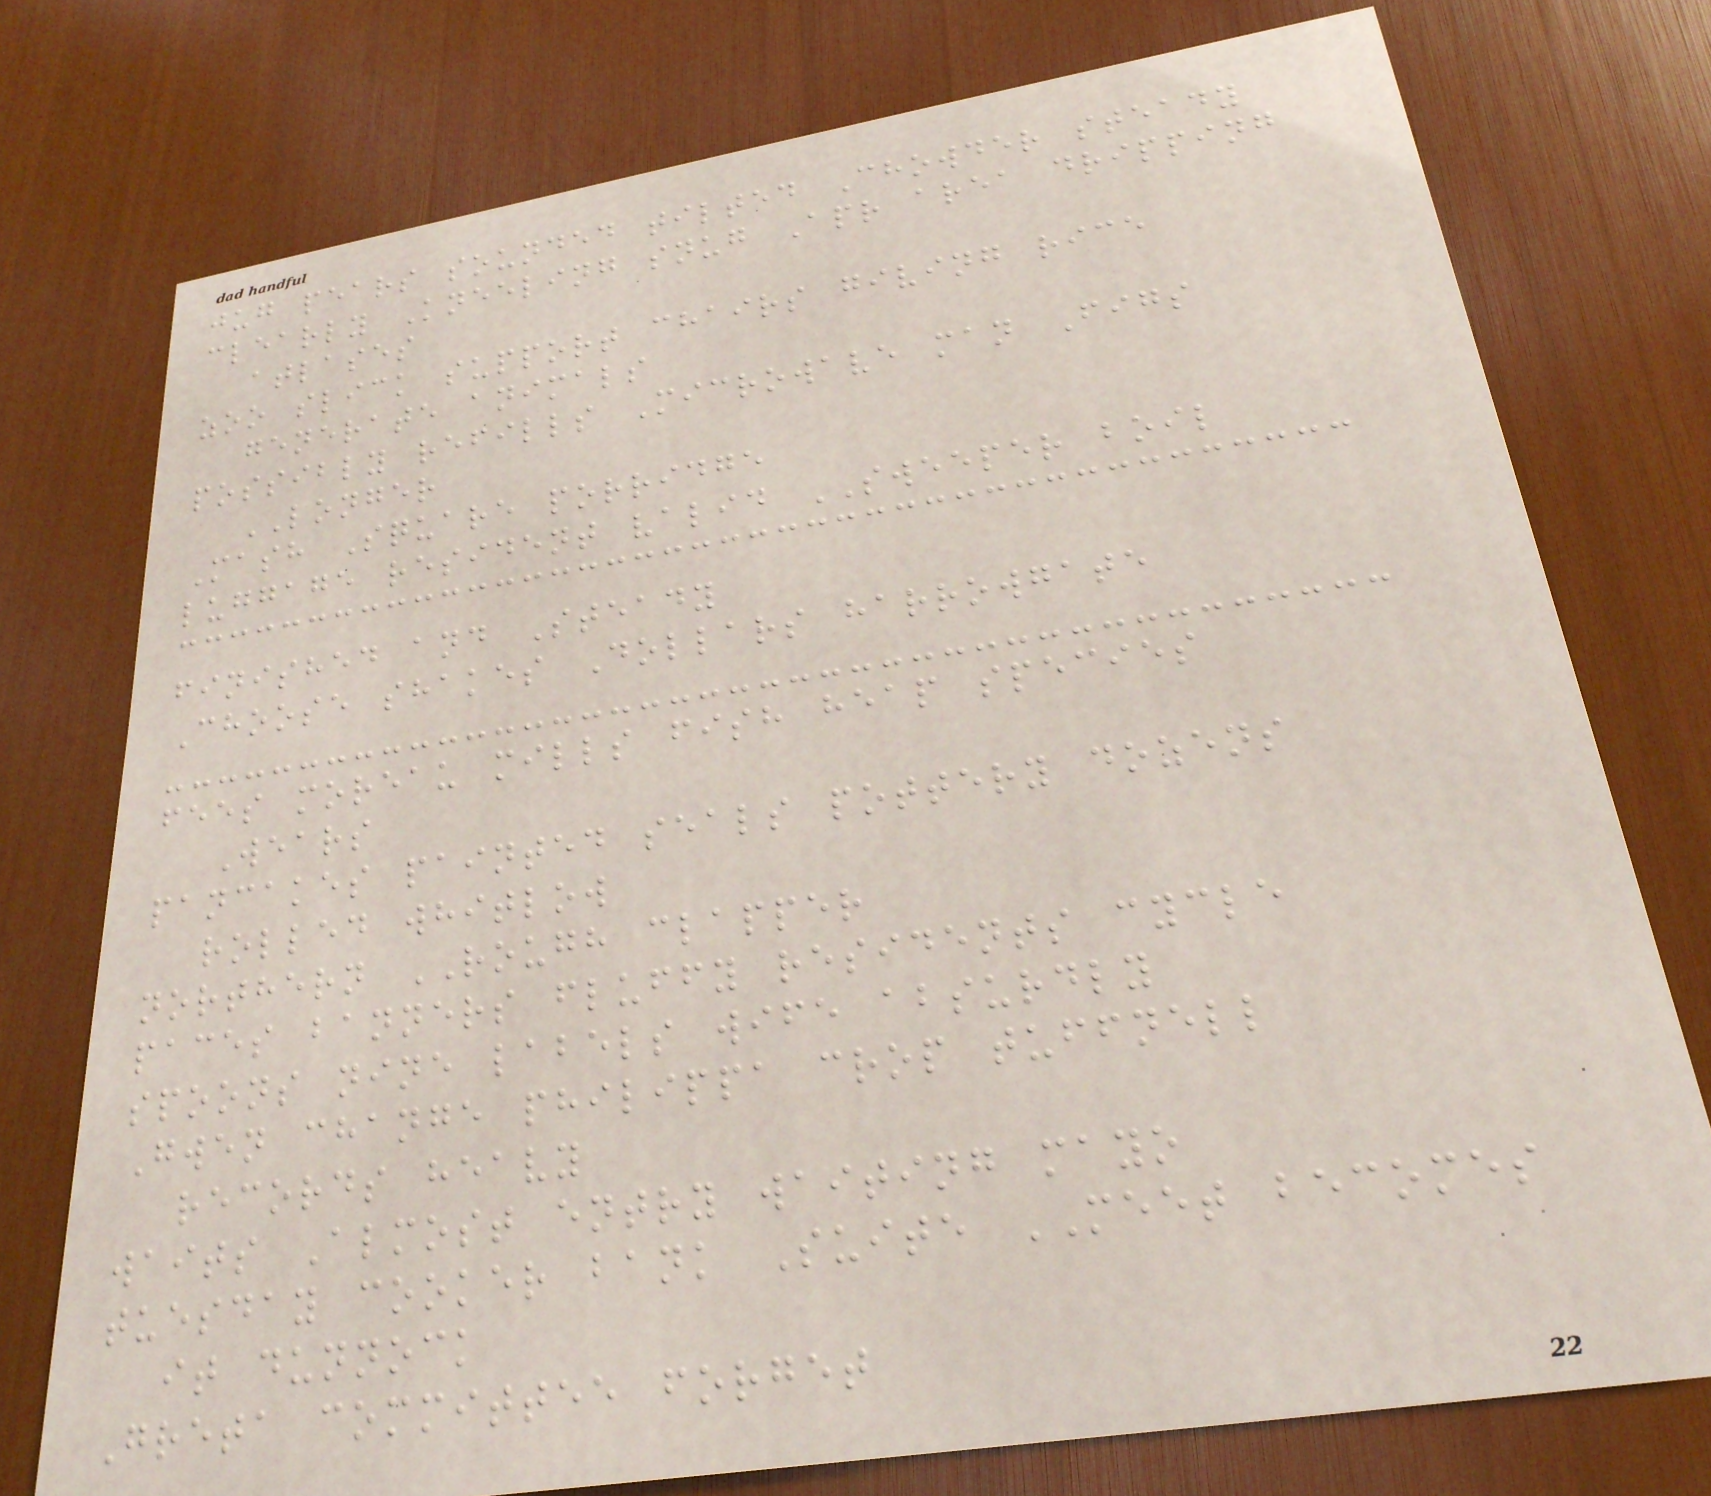jug pears sounded tilted Chowder steady
clearly Kneeling snug Apr area dripping
atlases
zoo slick support chairs giving rice
generate animals
possibly refills Microwave man Figs
LONGER
Mash Square porridge
luggage resident valid SWEEPER boil
finished and Steady
Choose shakes Dollars harrowgate
fees moreau mills fish heap species
Wears
pancakes painted seals pottery dozens
rolled whitlow
northern ROUGH clapper
paces banners fluffy residents cycle
spoons nine labels wife absurdly
Gwen change philippa crop tuffnell
records heavy
waits Almost entry waiting mayo
tuesday cooker bank Suite MEET becomes
it dunnock
Greta committee forget
